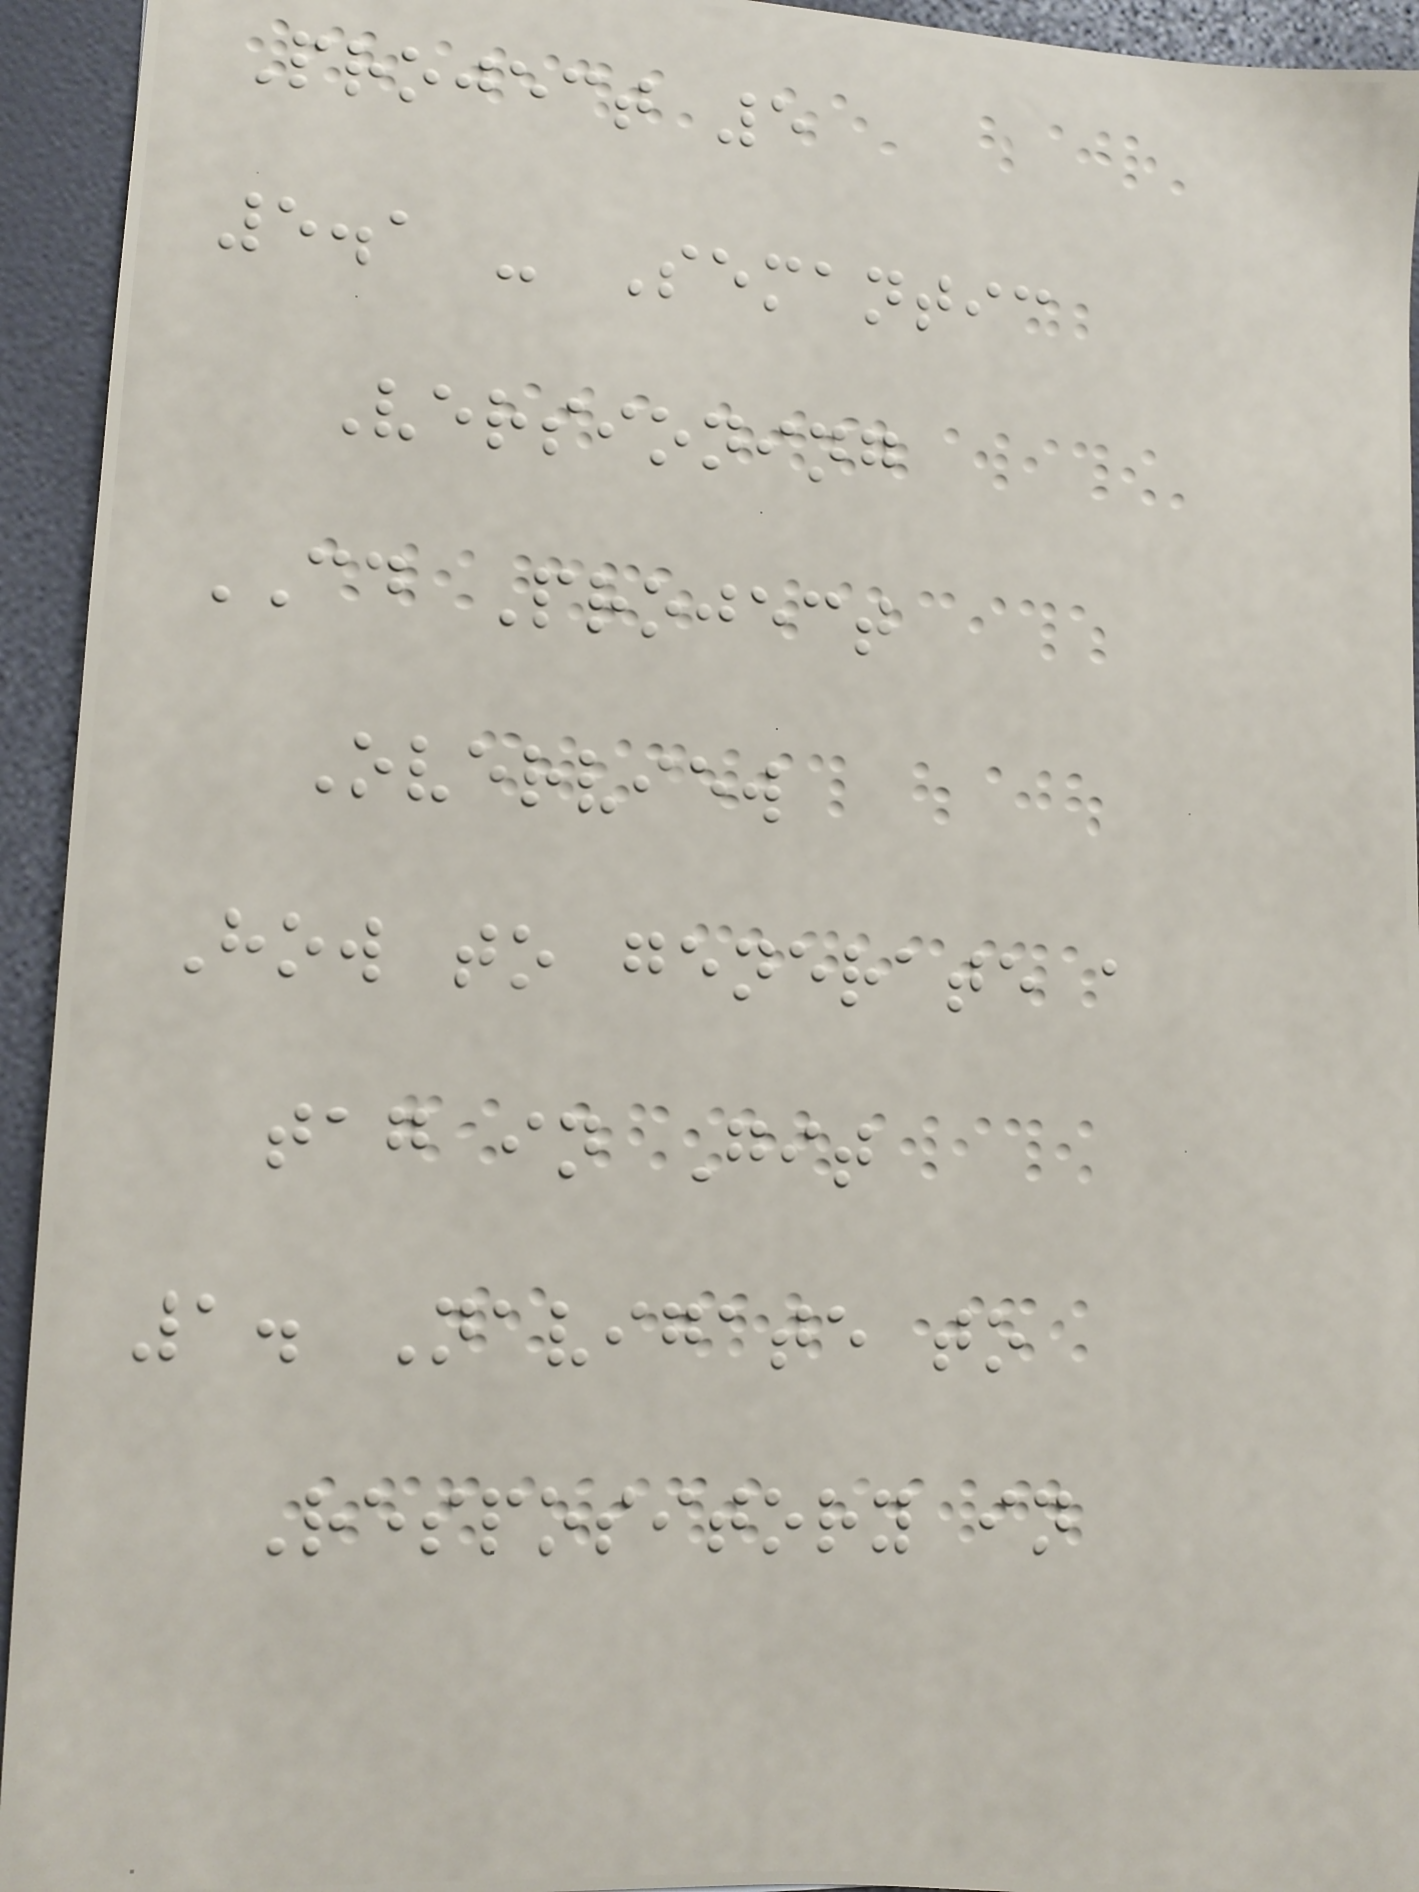Project 5
5.1 - Semantic
Versioning
CD Project
Overview
How to generate a
tag in Git
1. Navigate to
Respository in
